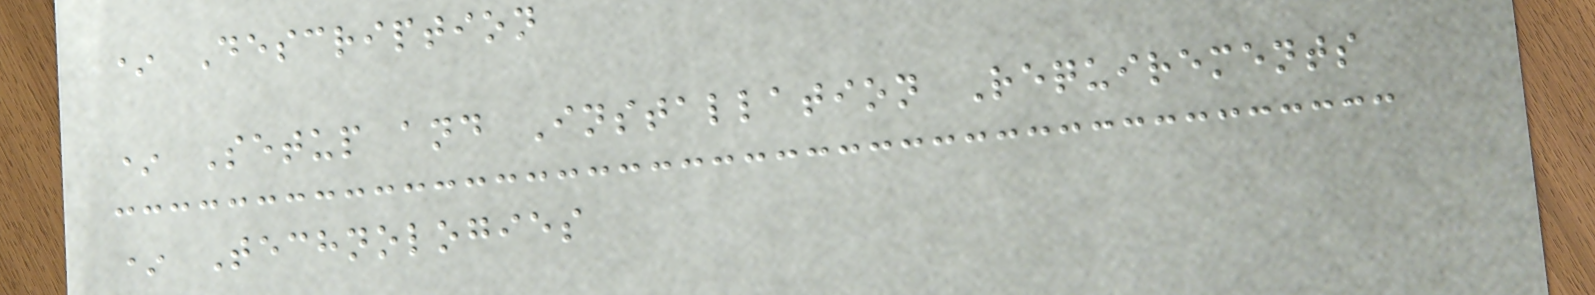* Description
* Setup and Installation Requirements
* Technologies
